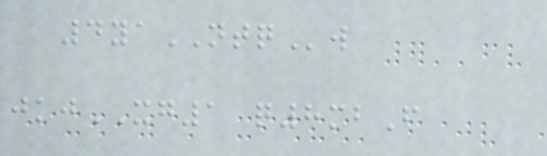4yaNTQw
jkjXG1 q8mbF
